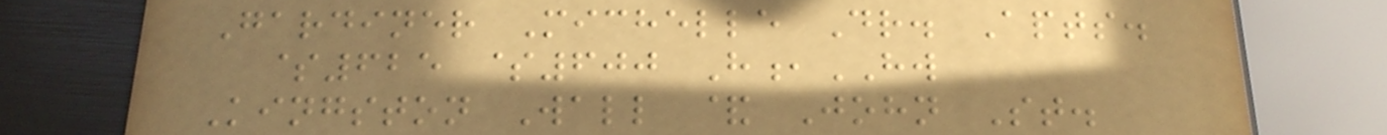Gardiner Michelle Dr. Apts.
$625 $600 H,HW
Kingston Wall & John St.
